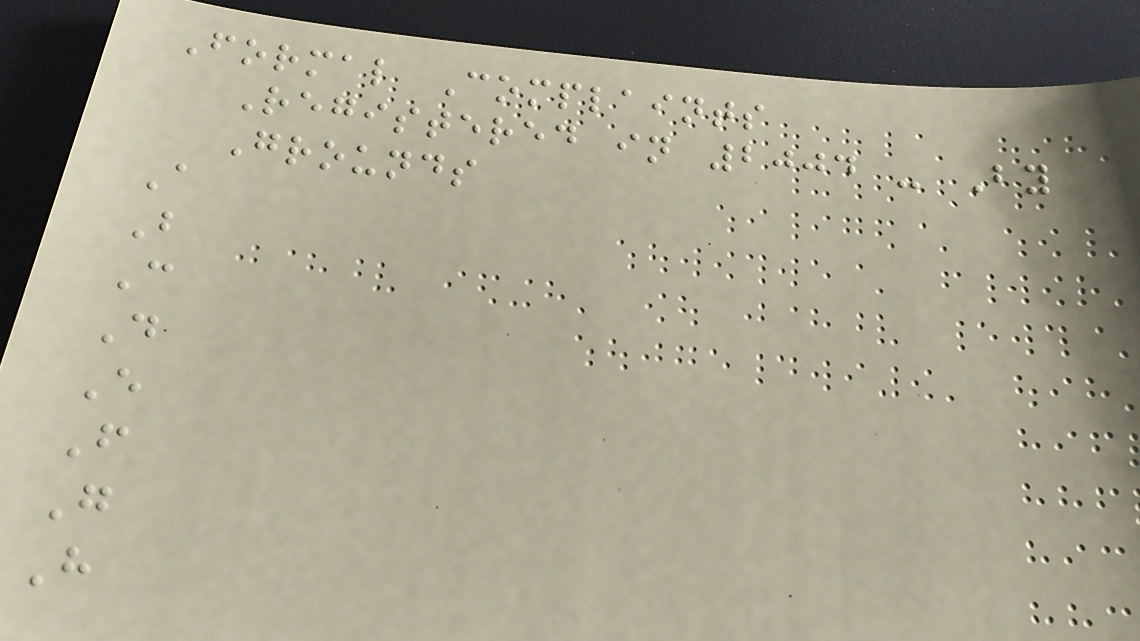Formal Complaints
Registered in 2004 - By
Grounds
A
B
C
D
E
F
G
H
